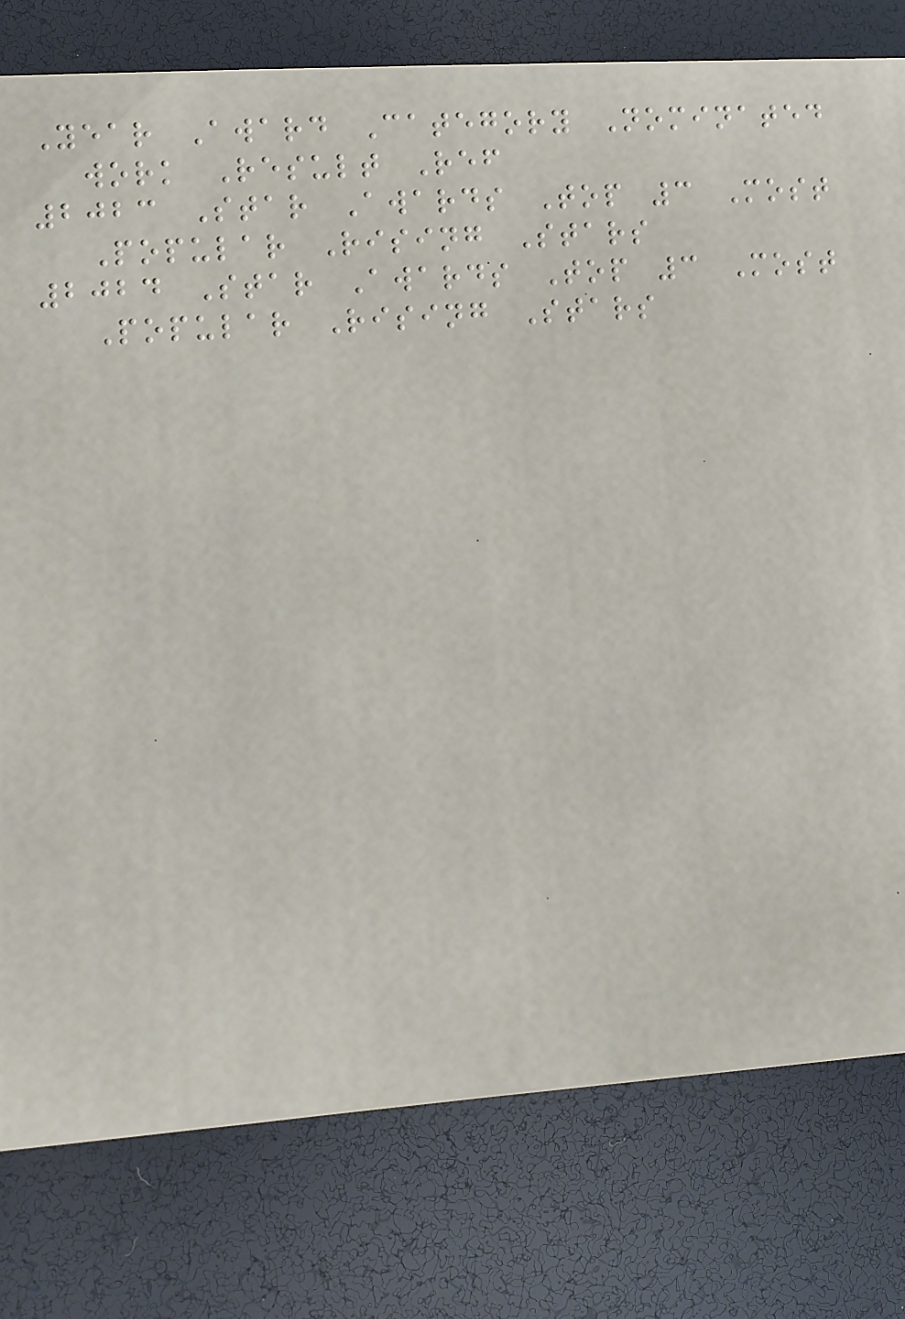Year Award Category Nominated
work Result Ref
2023 Star Awards Top 3 Most
Popular Rising Stars
2024 Star Awards Top 3 Most
Popular Rising Stars
